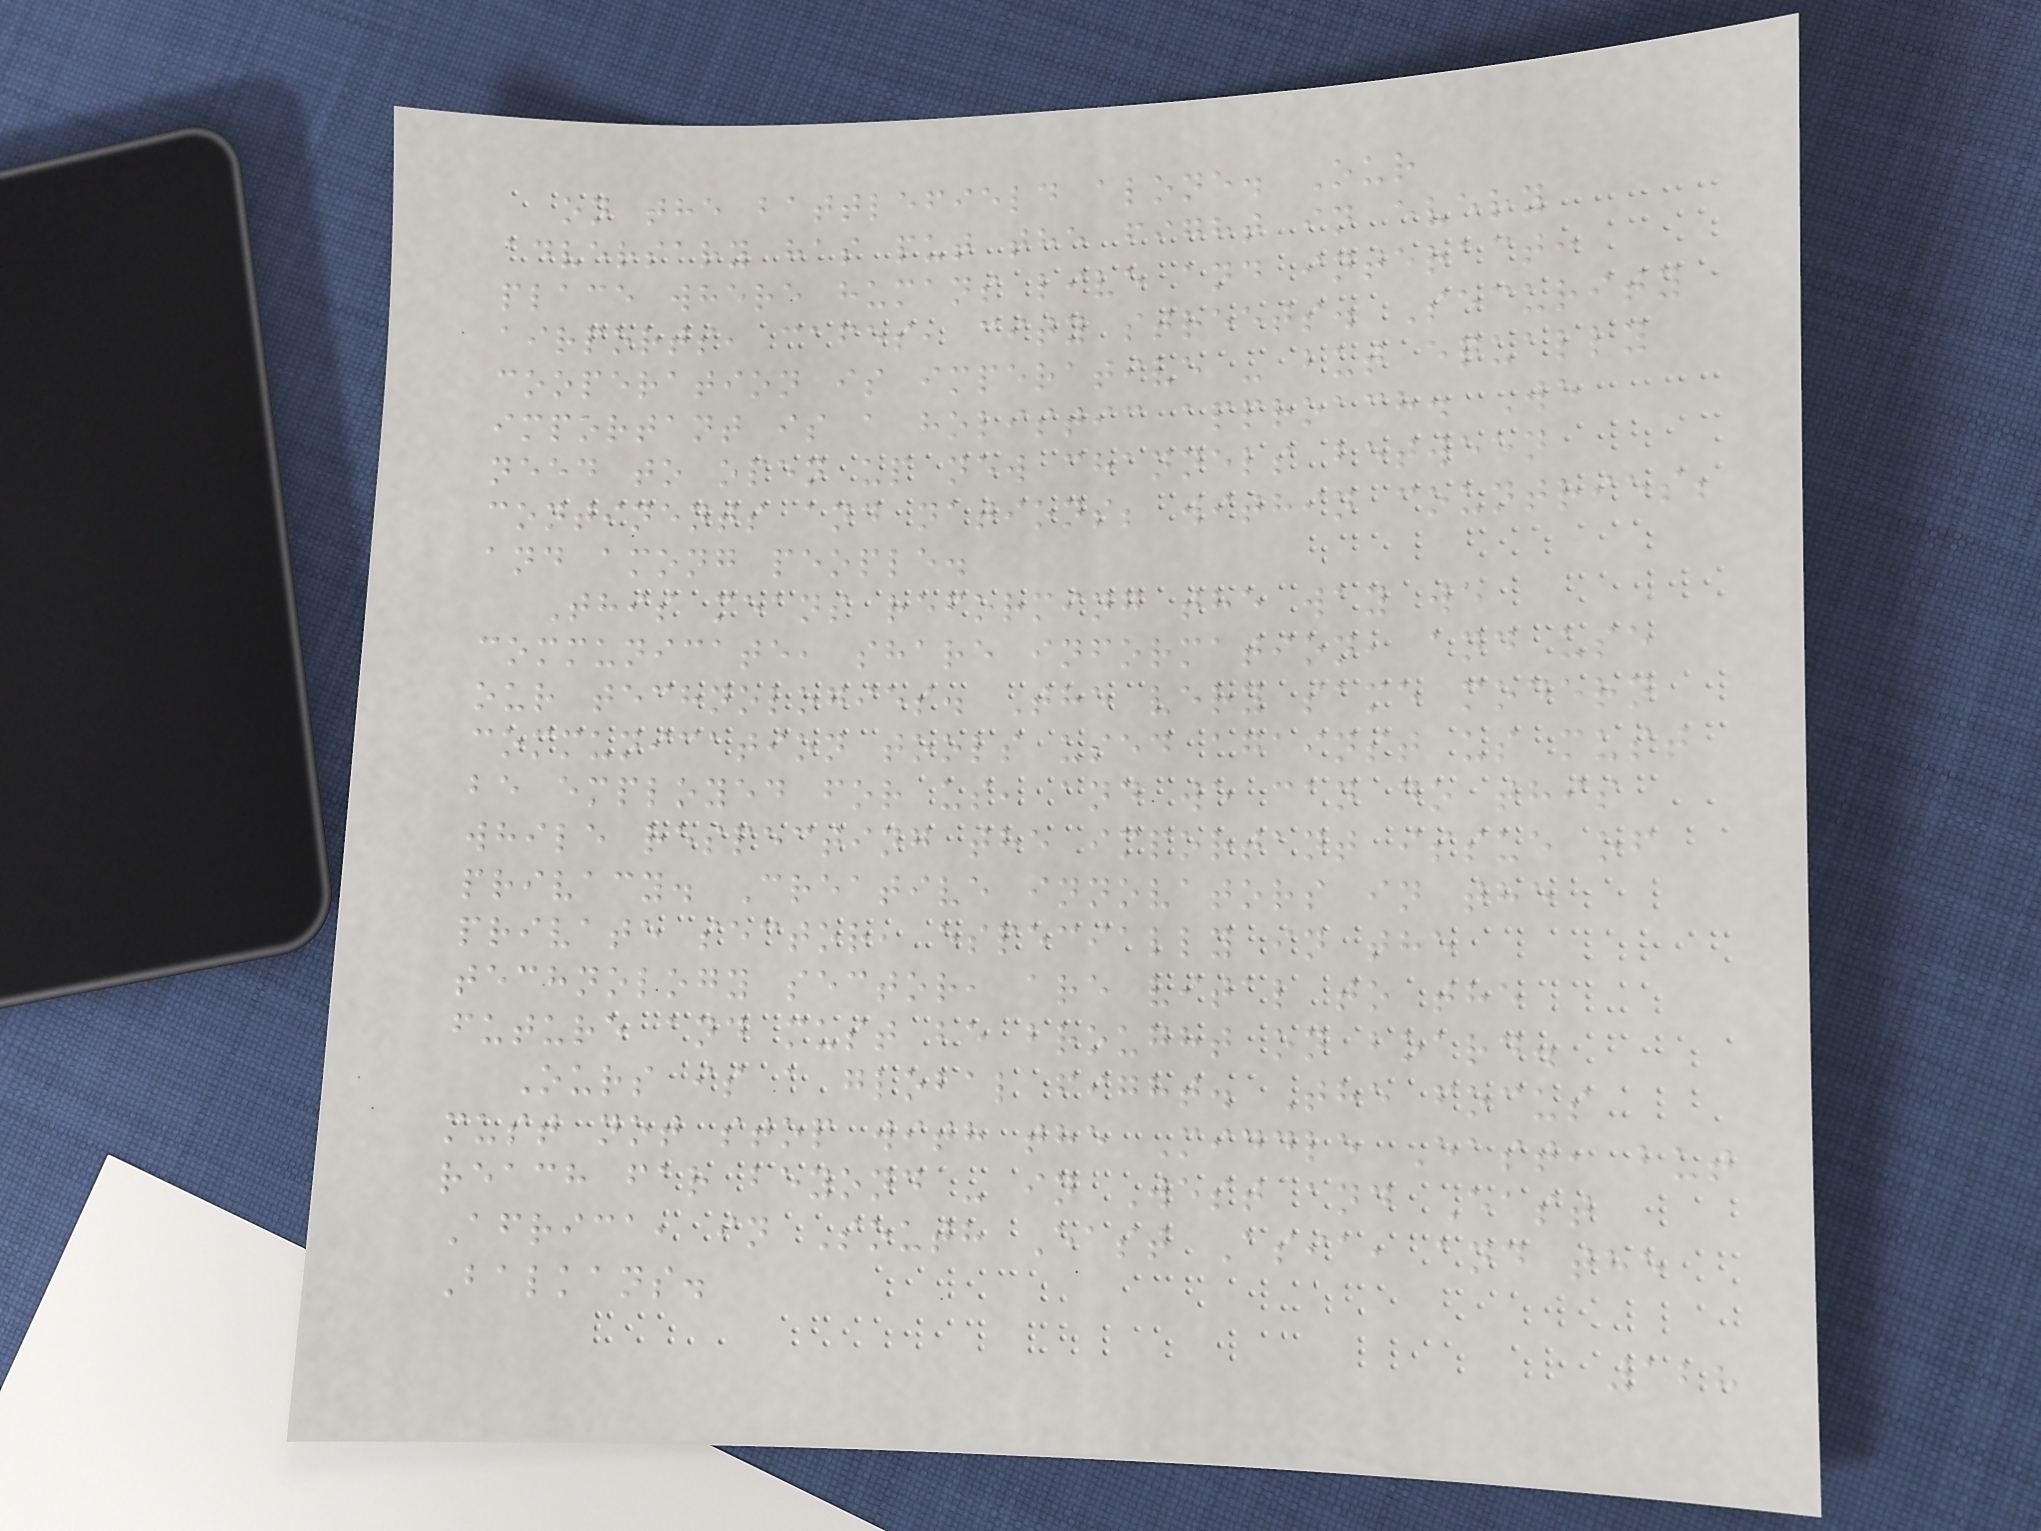on the battlefield alone. Our
adversary has put the fight in every
place where humans live and interact:
airports, cafes, city streets. Security
cooperation is imperative - but equally
important is a holistic approach. We
need to open up new channels between
continents and nations; within countries;
and among people.
This means reforming the way we
communicate, share information, and use
our technologies. The very same modern
communication tools used against us must
be employed for us, and we can do this
while respecting the important issue of
privacy. Creative innovators in the
private sector, especially in the
technology sector, are vital to the
future and must be brought on board.
Ours is a global fight. The focus
must not stop with the Middle East, but
reach far beyond - in West and East
Africa, in South East Asia, and the
Balkans.
128
